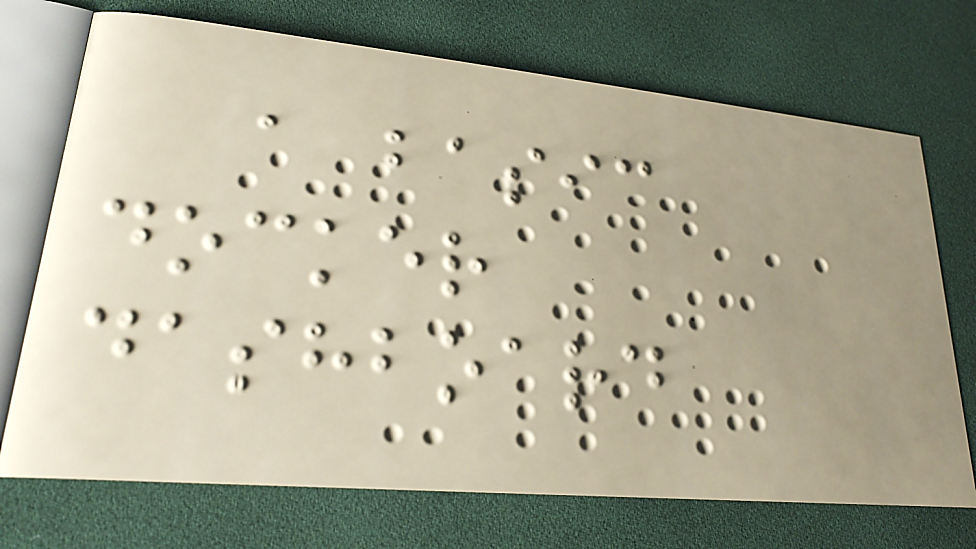a basic
docker
dashboard
